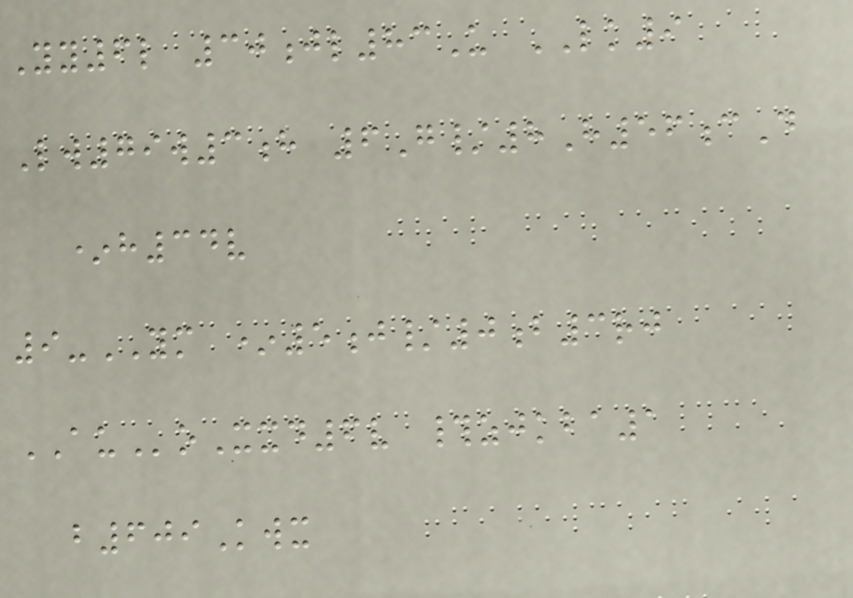Yy6l 30jl83U LK9
Lw79w3h 6G/8H56cD
*h34v
9-YM *5j/0b3rj
AUoXxd6v #zjkba1
b609Kwx
